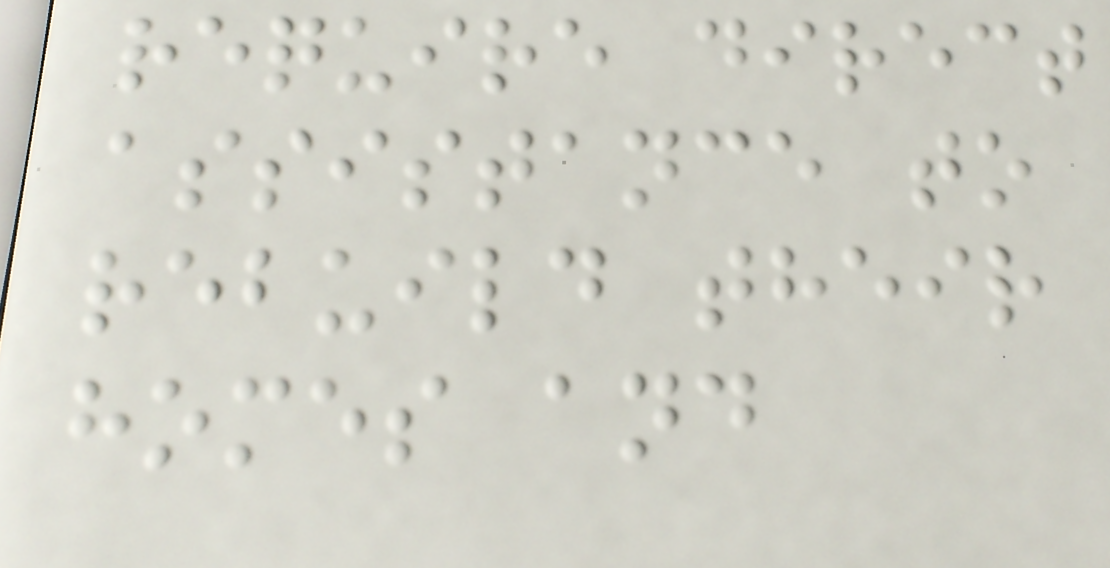require direct
assistance to
rebuild their
homes and
